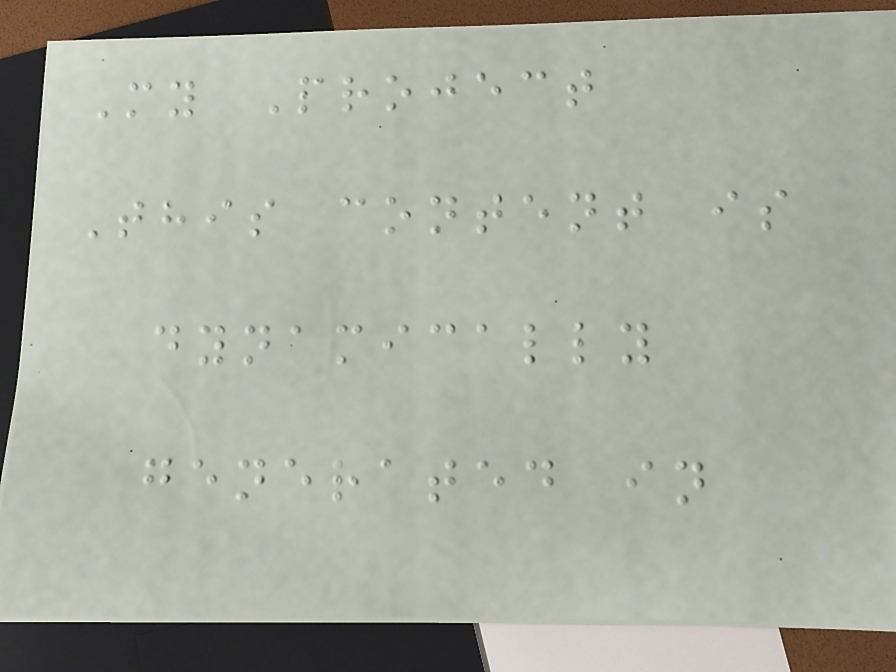My Project
This content is
dynamically
generated in
